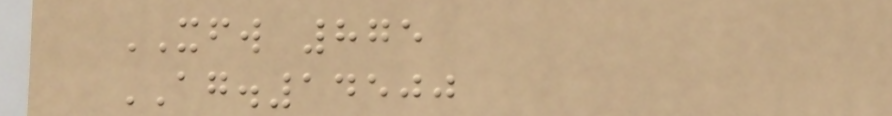XFW 875
AG.14500
